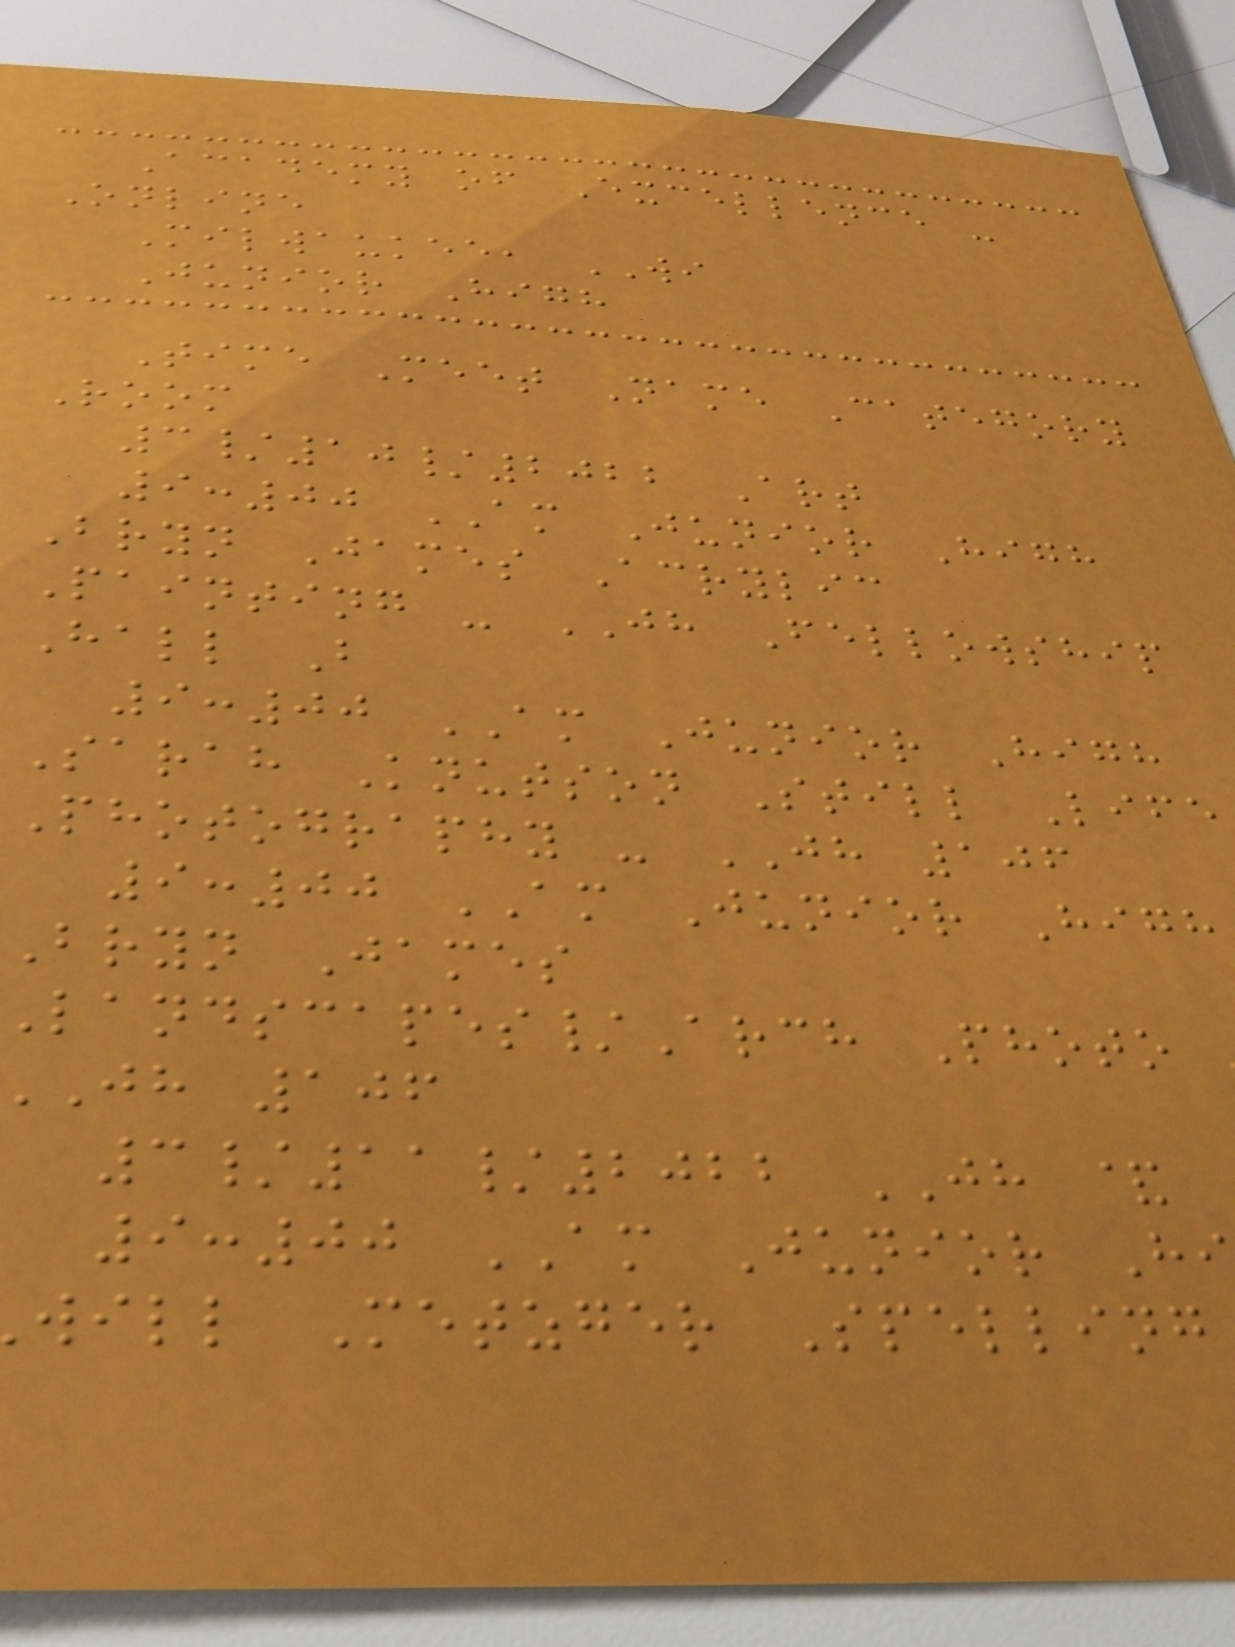Academy of Excellence -
Online
Milwaukee, WI
Junior High
Time Meet Name Category
Room
3/10/2022 Art
9:00 AM Junior High
Bryn James Acrylic
Painting - JH Fellowship
Hall B
9:00 AM Junior High
Sarah Knutson Still Life
Photography - JH 106
9:00 AM Junior High
Bryn James
andscapes/Arch Photo
jh 106
3/11/2022 JH &
9:00 AM Junior Hi
will Metzger Spelling
